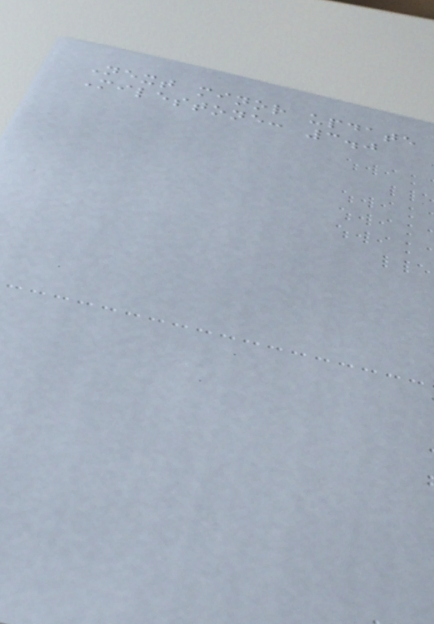Next minor update
Milestone: 3.0
